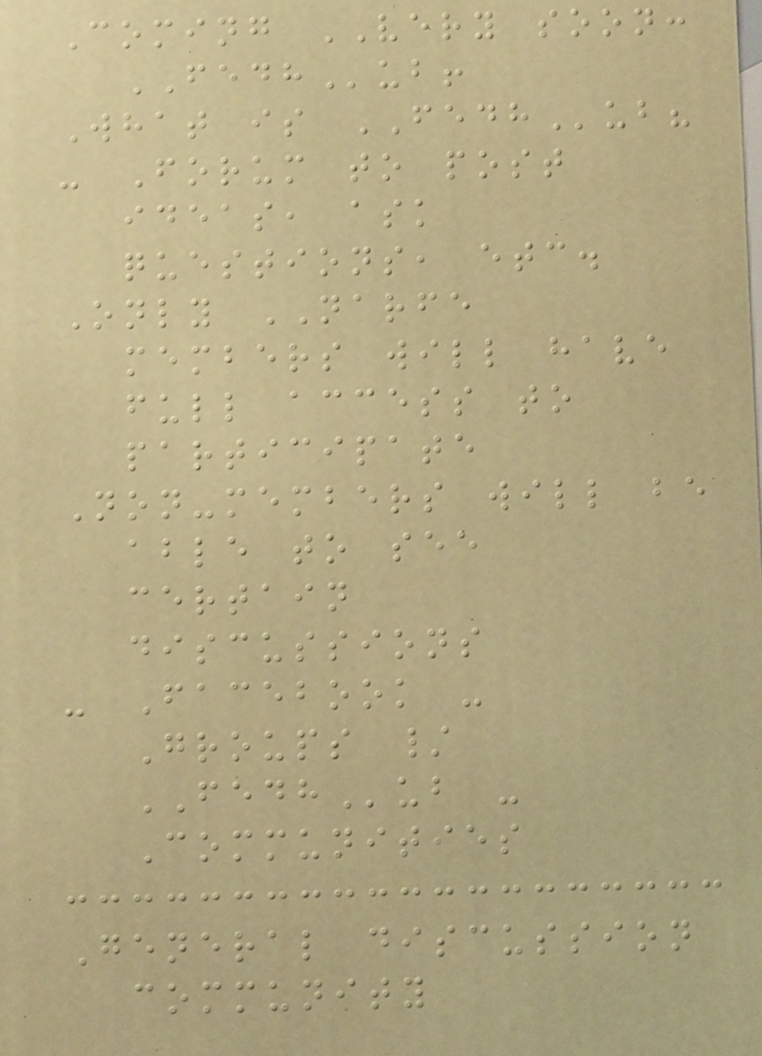Coming VERY soon:
FEDHub!
What is FEDHub?
- Forum to post
ideas, ask
questions, etc.
Only NARFE
members will have
full access to
participate
Non-members will be
able to see
certain
discussions
- Facebook -
Groups /
FEDHub -
Communities
General discussion
community
